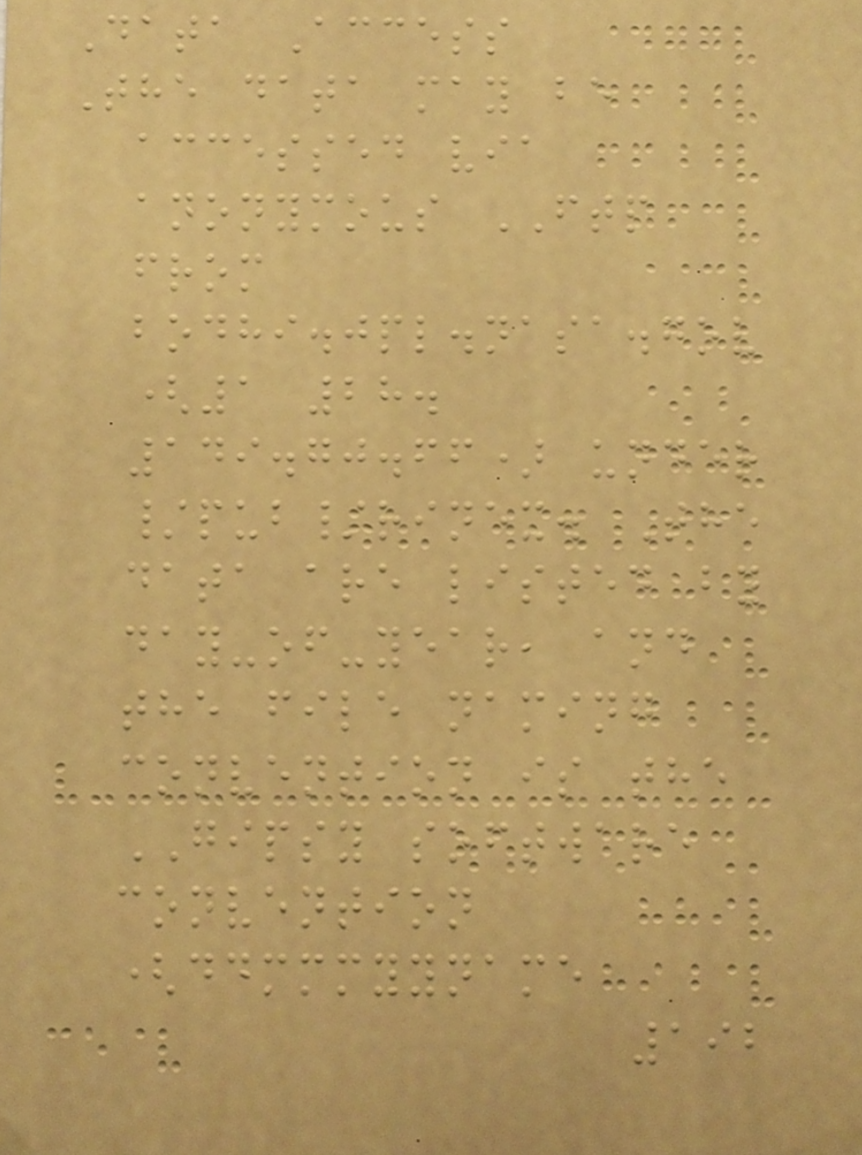Data Access
The data may be
accessed via
anonymous FTP
from
bodhi.jpl.nasa.gov
(1 28.
149.70.66) under
/pub/rinex. The
data are listed by
day-of-year, and
the file naming
convention is the
GIPSY software
convention
(ddmmmyyname
192
